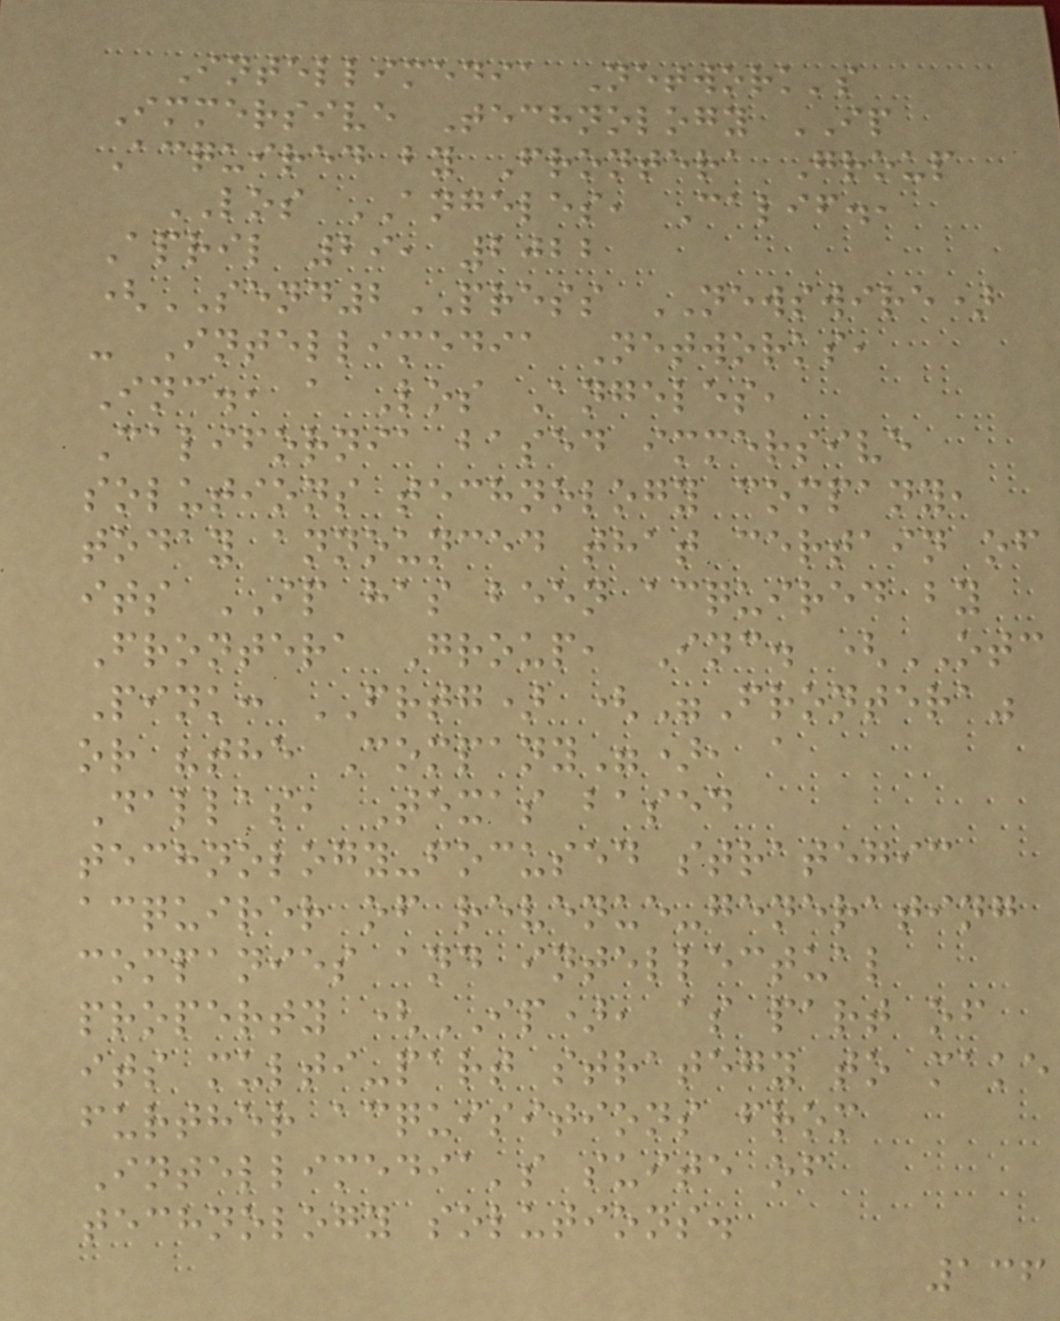Intellimedia Network's
Immersive Technology IP
Acquired by Frontera Group
LOS ANGELES, Calif.,
April 29, 2022
(SEND2PRESS NEWSWIRE)
- Intellimedia Networks,
Inc., a Los Angeles,
California based immersive
solutions technology company,
today announced that certain of
its IP has been acquired by
Frontera Group, Inc. (OTC
Pink: FRTG) ("Frontera"
or "the Company"), a
Dallas, Texas based
technology-focused strategic
acquirer of revenue-generating
companies and intellectual
property (IP), as part of
its multi-part strategy to make
further acquisitions from
Intellimedia's suite of
technology solutions.
136
